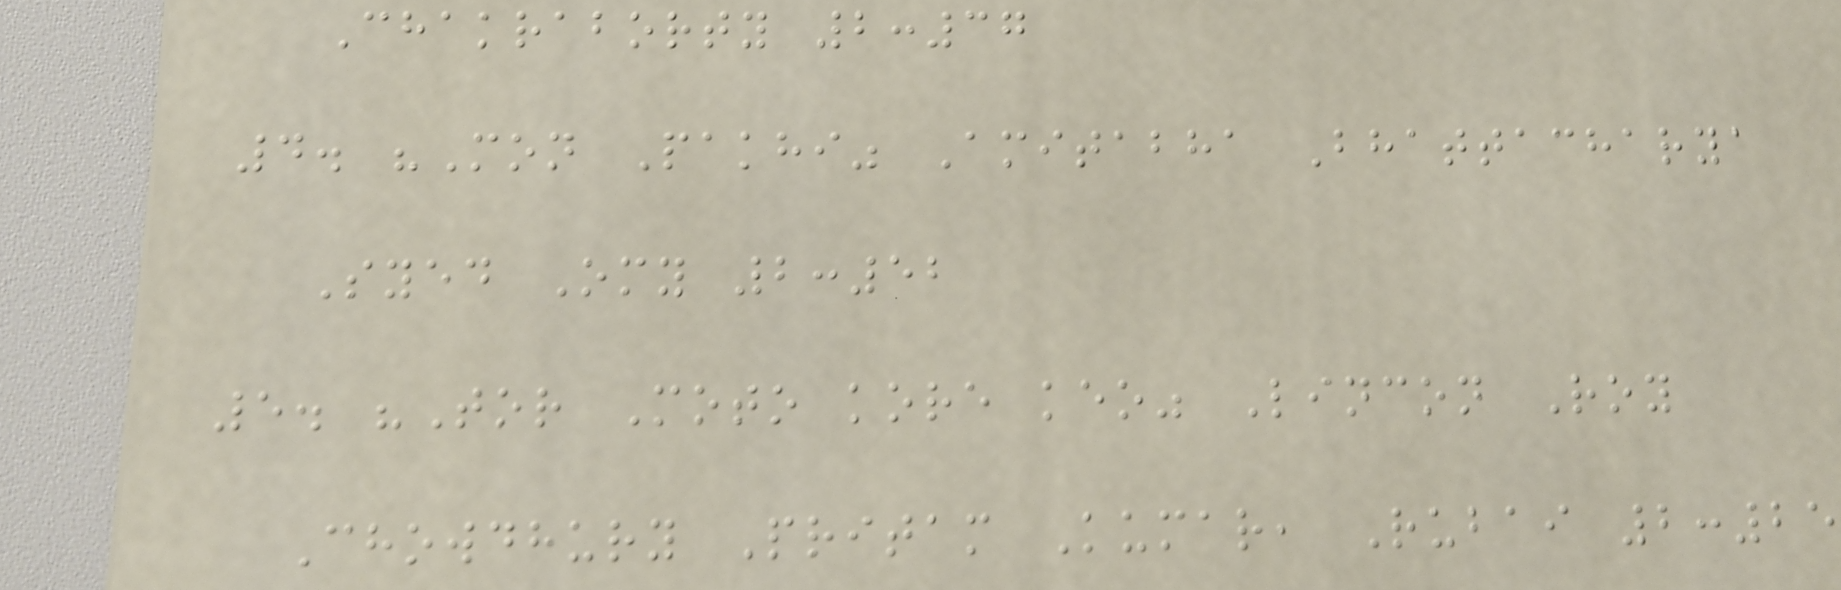Chakraborty 2:37
4. "Mon Pakhi" Amitabha Bhattacharya
Syed Omy 2:52
5. "Tor Moto kore keo" Lincon Roy
Chowdhury Pritam Kumar, Rubai 2:25
